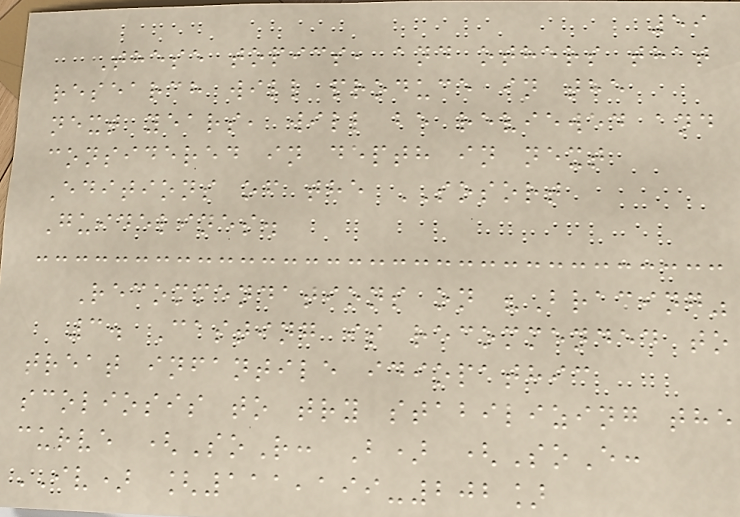59
These topics, and others that
research will produce in the
next years, will be reviewed and
considered in depth in next
Editions of the SOSORT
Guidelines.
Recommendations on "Bracing"
3. Casting is recommended to
treat infantile idiopathic
scoliosis to try stabilizing the
curve (SoR: B) (SoE:
IV) [111,199-202]
